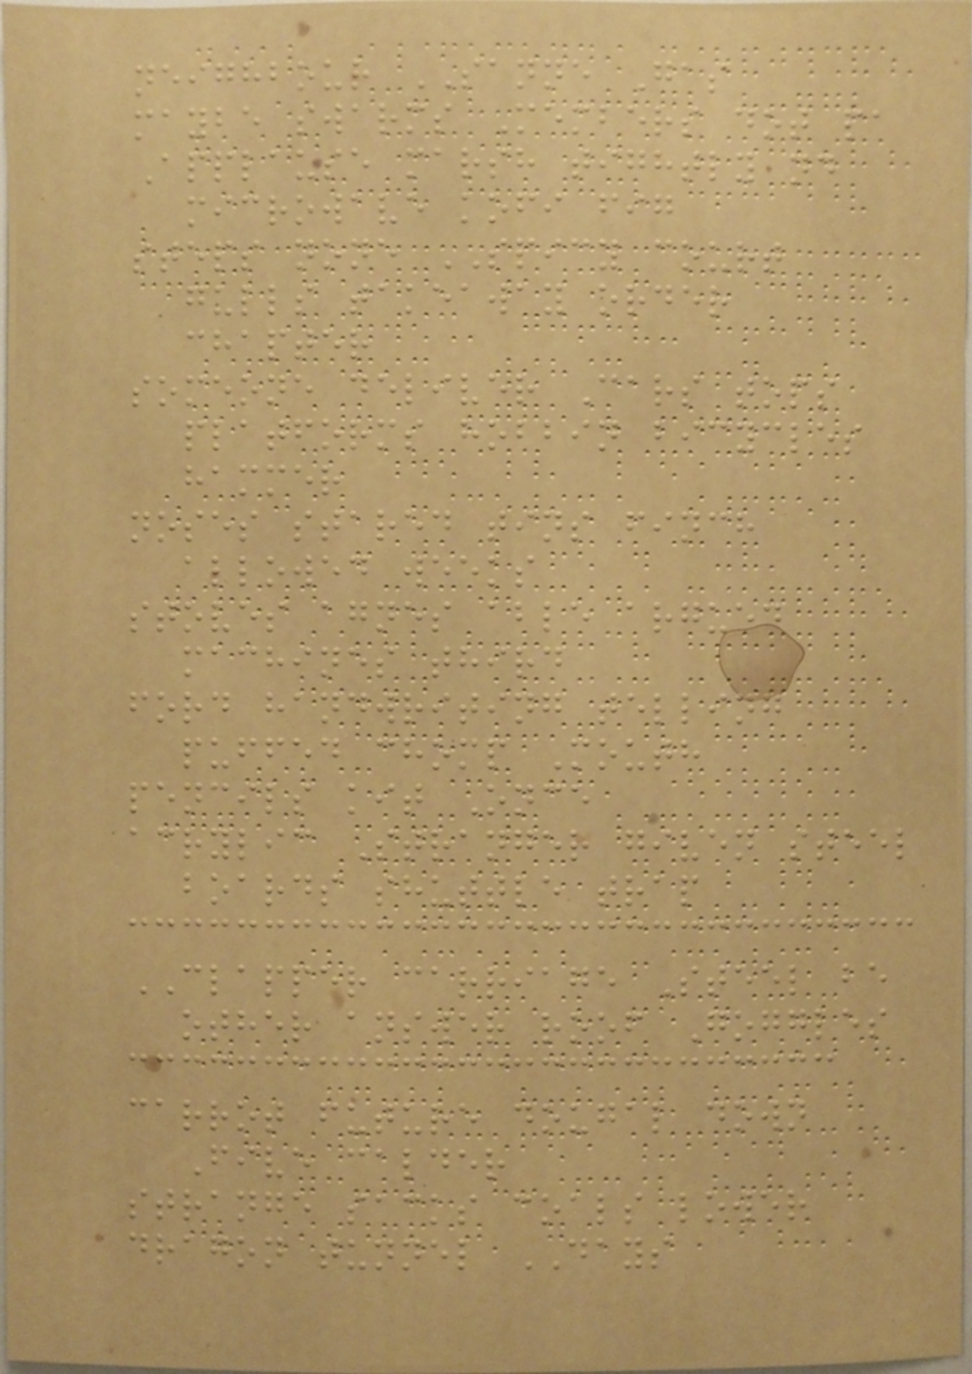neighbour SANNE Gas
maybe swarms Members dot pa
Applause marsh tightly nd
microwave kofi fig
steps none SPICY court
gulls takeaway order
chapter
someone deliver Cars tops
platforms hobbin bicycles
hammer
noses stared tins finch
allowed weeks
stoves agnes able argued
machines third
ford handwriting telling
puffed chomp Mouth
pencils kit Once
acrylic Stranger given steel
boards shuttle trap
CLAPPER carriage Steel be
other answer roof Goggles
carrot future dougal down
Five calder
strange sacks coals lower
dragon tunnel DAYS
